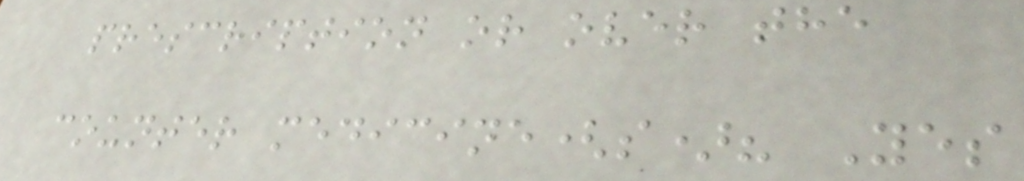prescription or over the
counter medicine(s)? Yes
